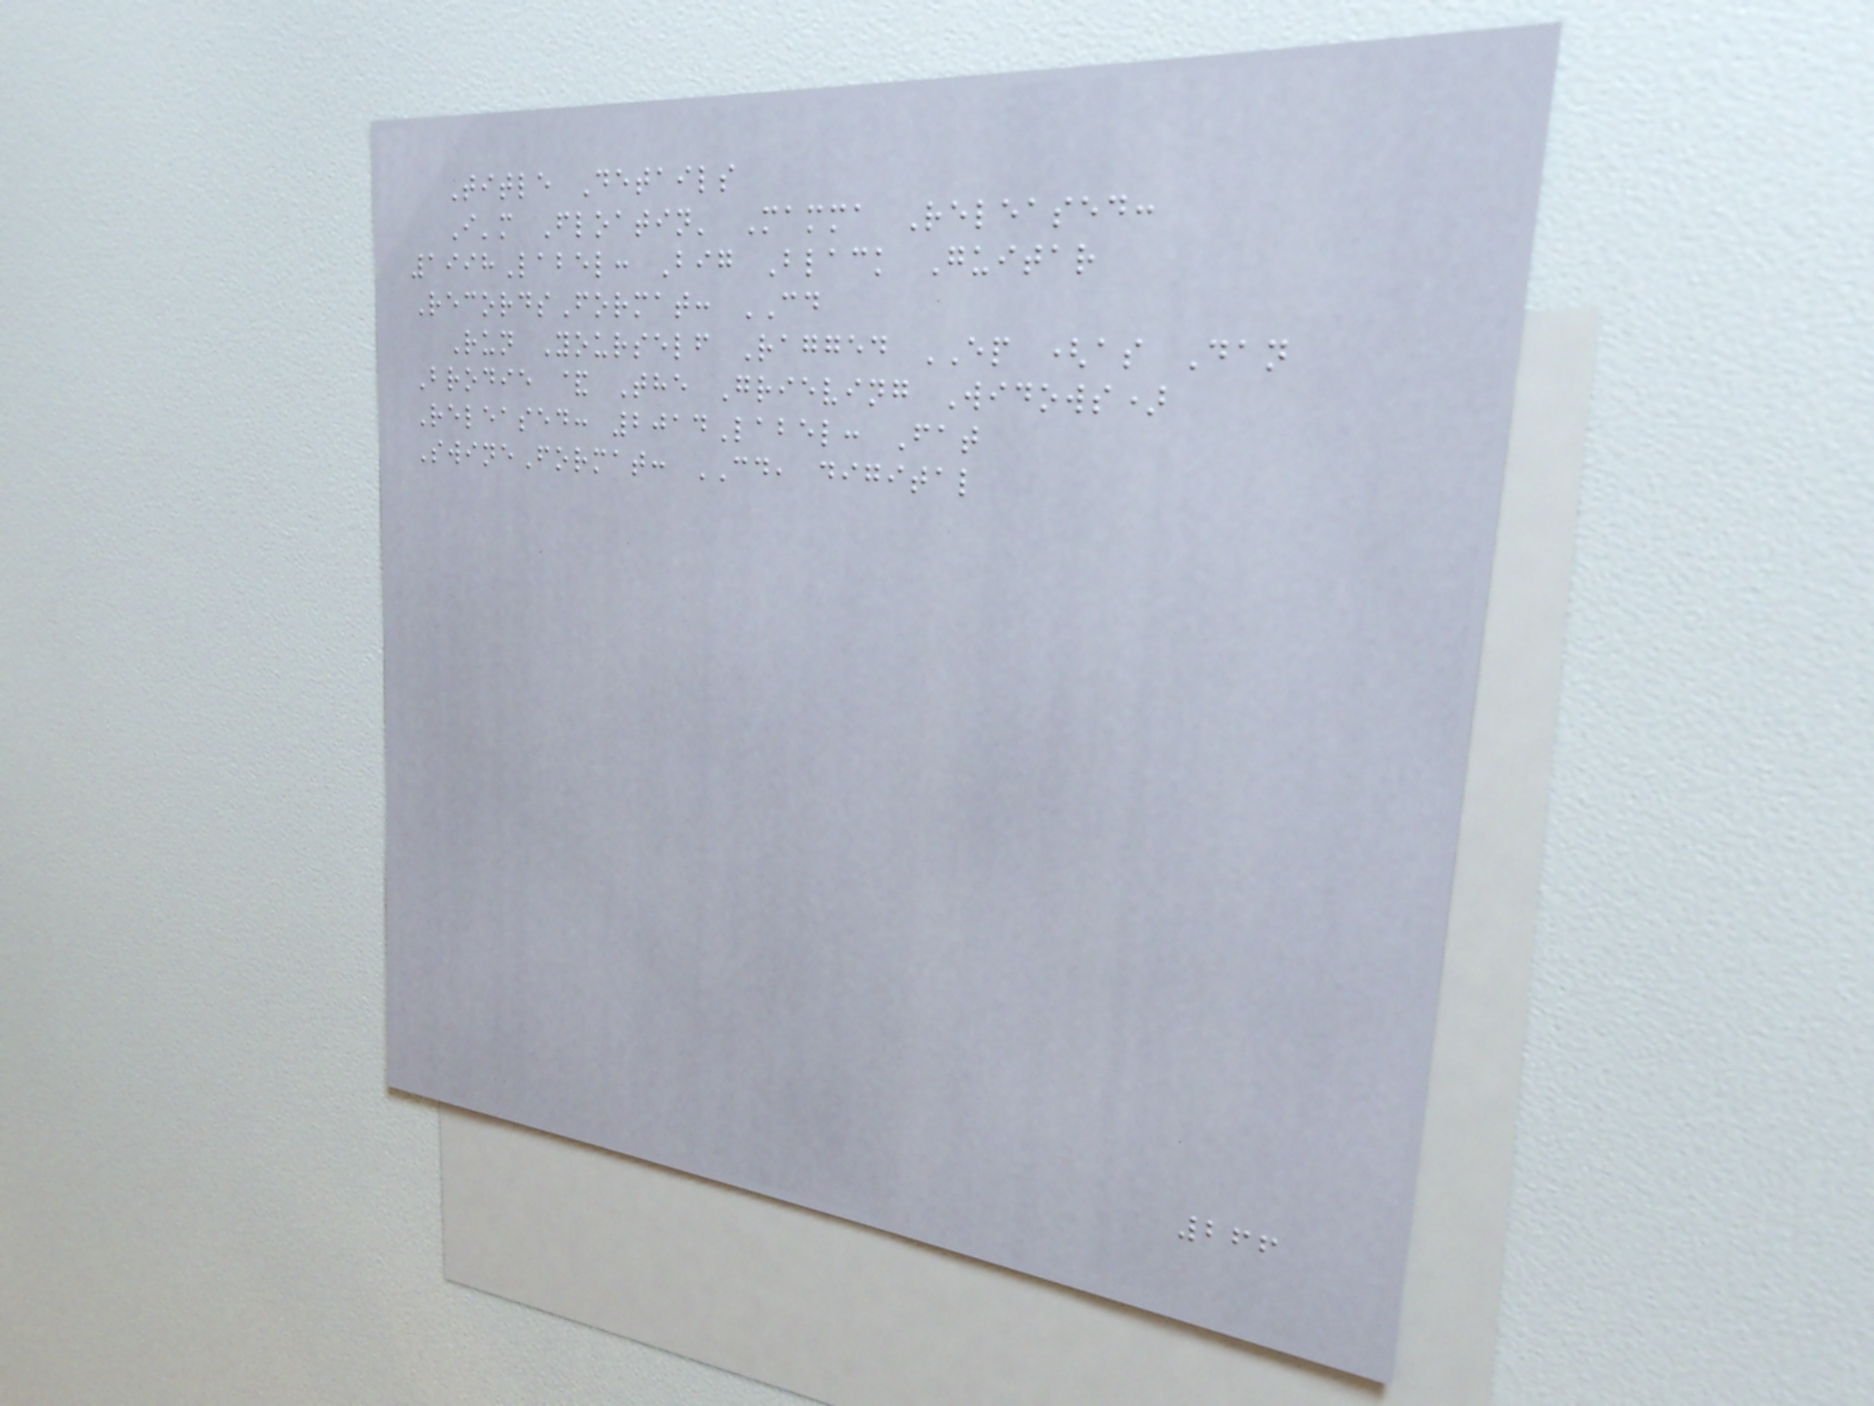Title Details
I'm Floatin' Mamma Released:
1998Label: Big Black Guitar
RecordsFormat: CD
Run Yourself Ragged EP (as Dan
Brodie & The Grieving Widows)
Released: 2014Label: Fat
SwineFormat: CD, digital
266
